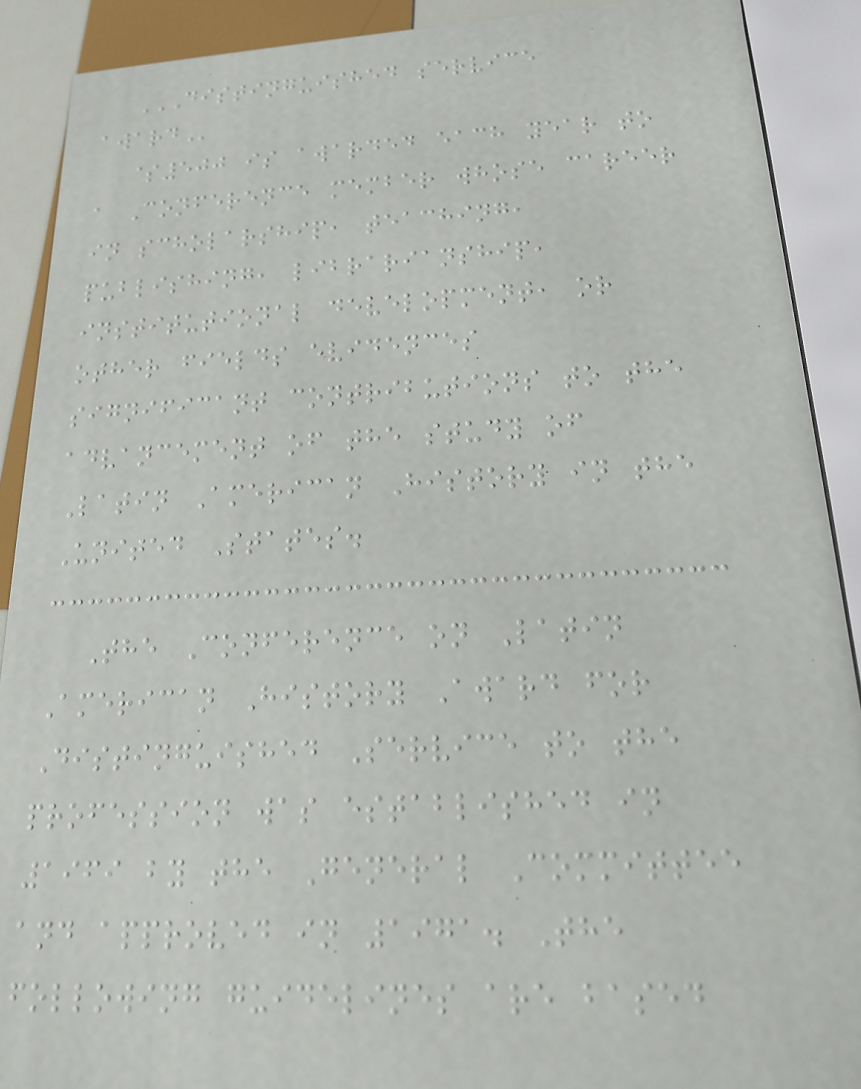DISTINGUISHED SERVICE
AWARD
$500 is awarded each year to
a Conference member whose career
in scholarship, teaching,
publishing, librarianship,
institutional development, or
other fields evidences
significant contributions to the
advancement of the study of
Latin American History in the
United States.
The Conference on Latin
American History Award for
Distinguished Service to the
profession was established in
1969 by the General Committee
and approved in 1971. The
following guidelines are based
